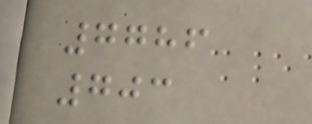7786
703
